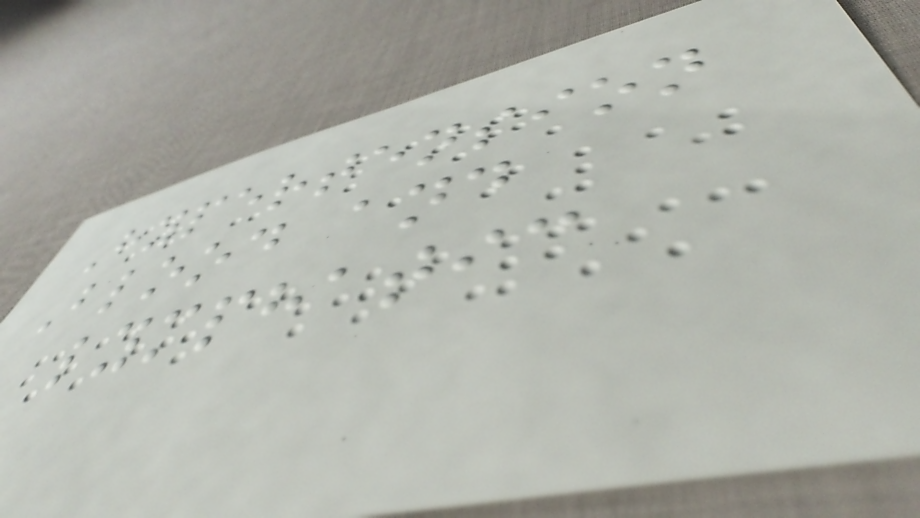Hypertension
Blood and
lymphatic
